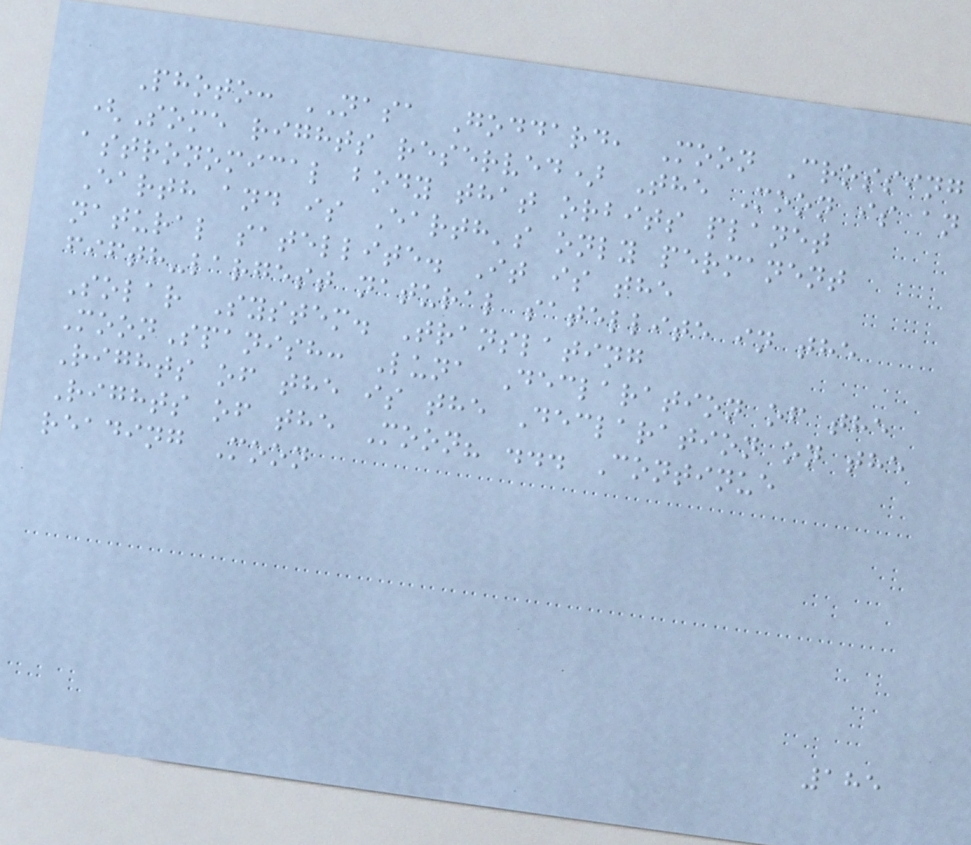Photo: NASA Goddard, Moon Crossing
(Some rights reserved) The Moon is an
astronomical body that orbits planet
Earth and is Earth's only permanent
natural satellite. It is the
fifth-largest natural satellite in the
Solar System. Translating
MoonSpanish: Luna Declaration of the
Rights of the is the Declaration on the
Rights of the Moon? ... Continue
reading Moon
185
